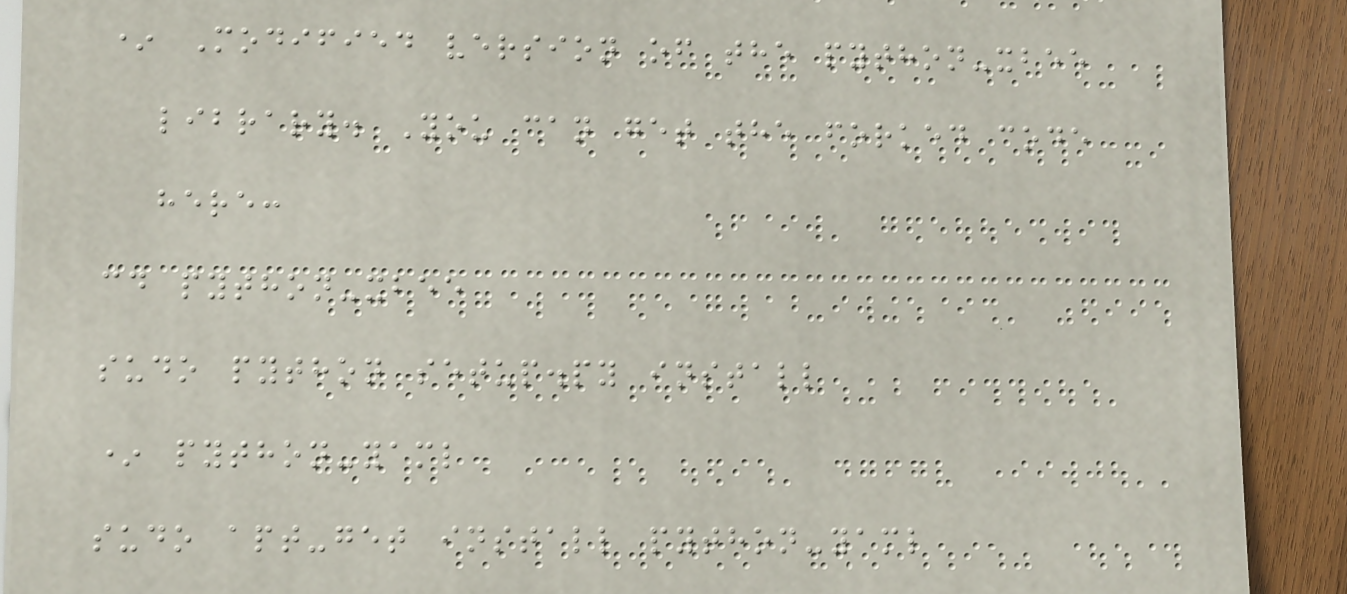* Modified version of the python-xbee
library. You can get the forked code
here:
cd python-xbee
sudo python setup.py install
* python-yaml
sudo apt-get install python-yaml
